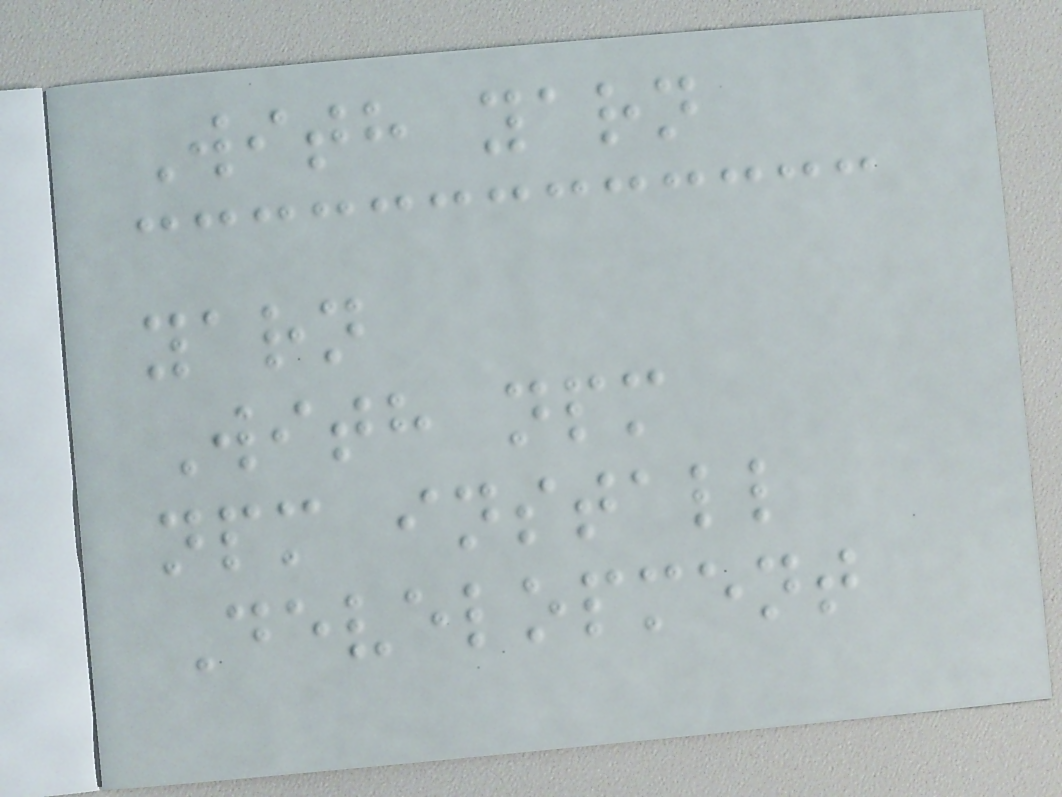With yarn
yarn
With npm
npm install
Development
